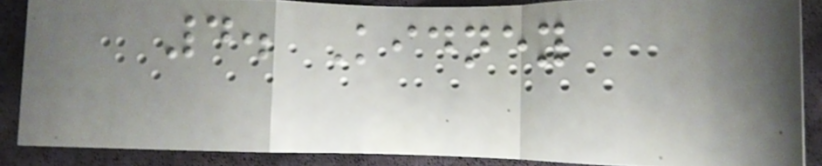4. Kidney
